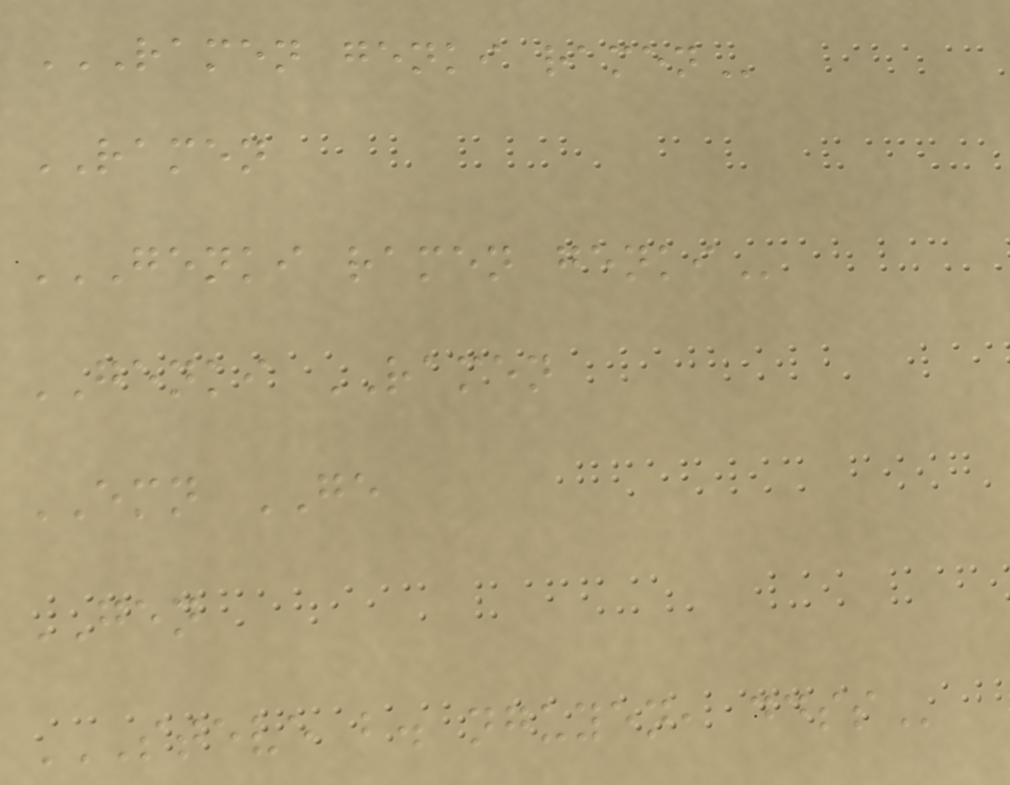RAMEN GENKI RAMEN
RAMEN
GENKI RAMEN GENKI
GENKI RAMEN
EMN GE
GEN
STEVE B. NGUYEN, DDSS
